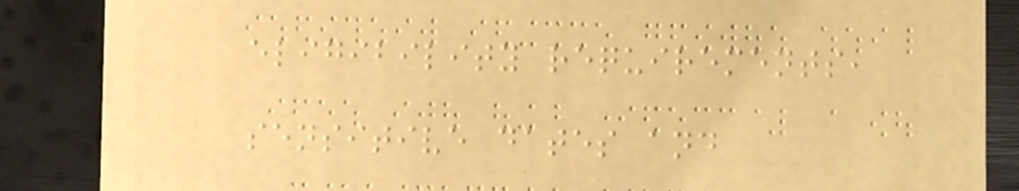eligibility requirements,
sensitive dates and
